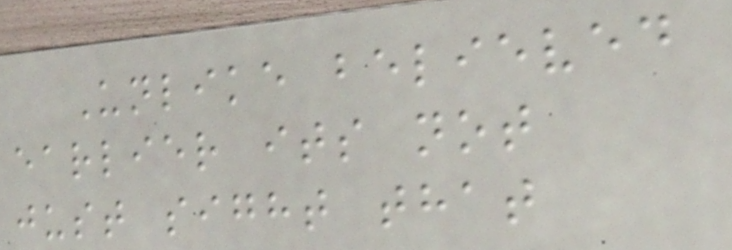Unlike believed
earlier its not
just sight that
